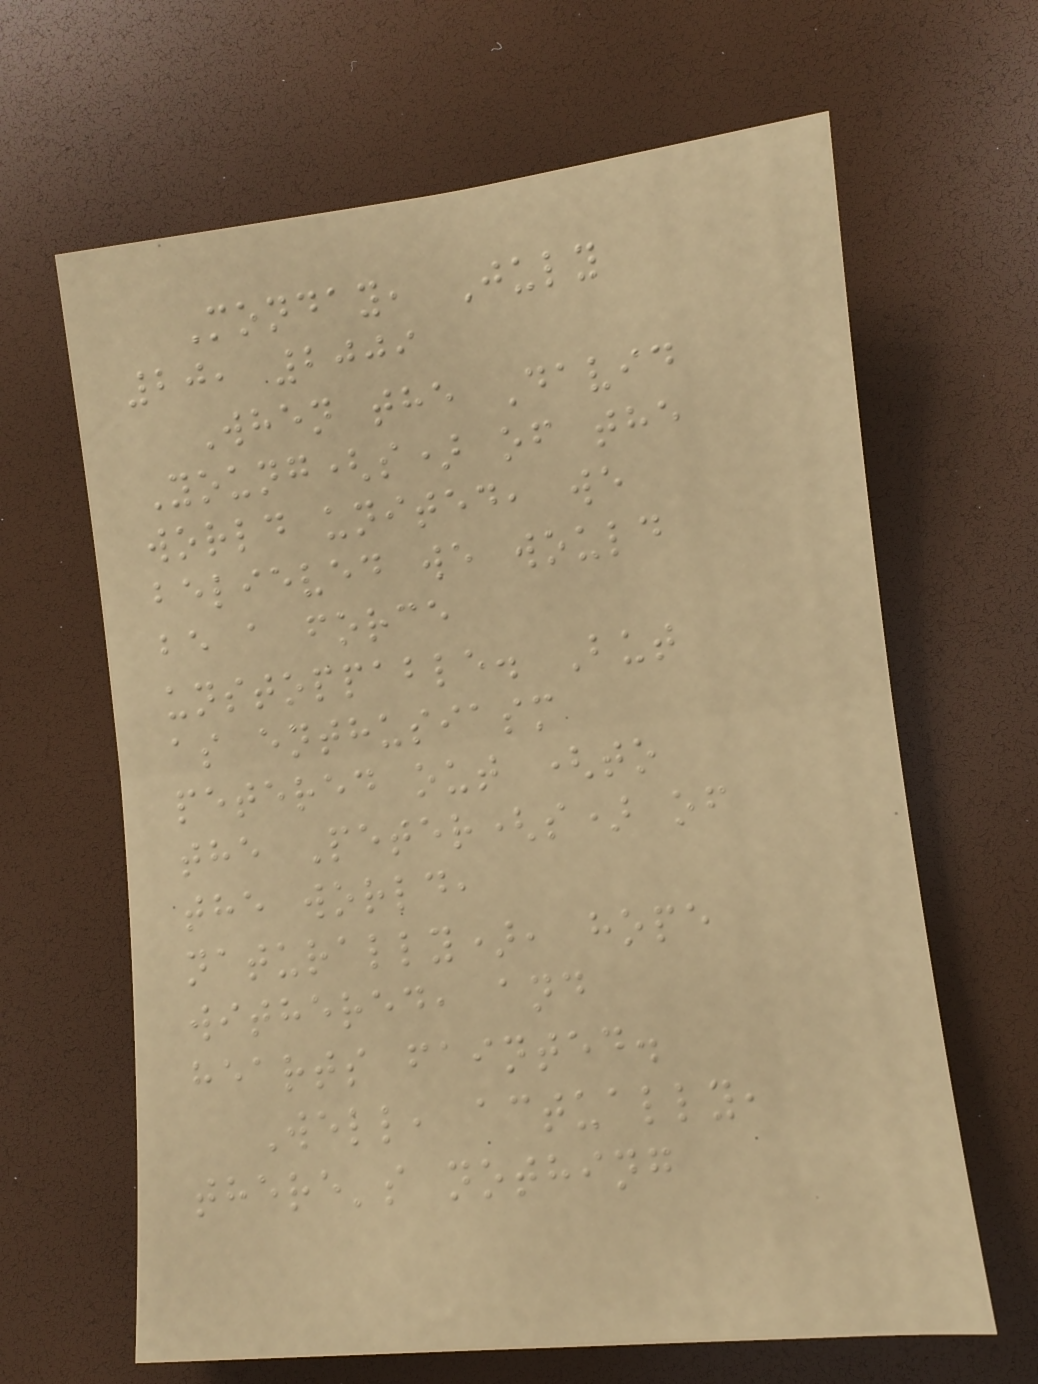Monday, July
20, 2009
When the David
Young(s) of the
world united, we
believed we would
be a force
unstoppable. But
as enthusiasm
petered out (to
the Peter(s) of
the world,
naturally), hope
withered, and
hearts fainted.
Well, actually,
there's nothing
